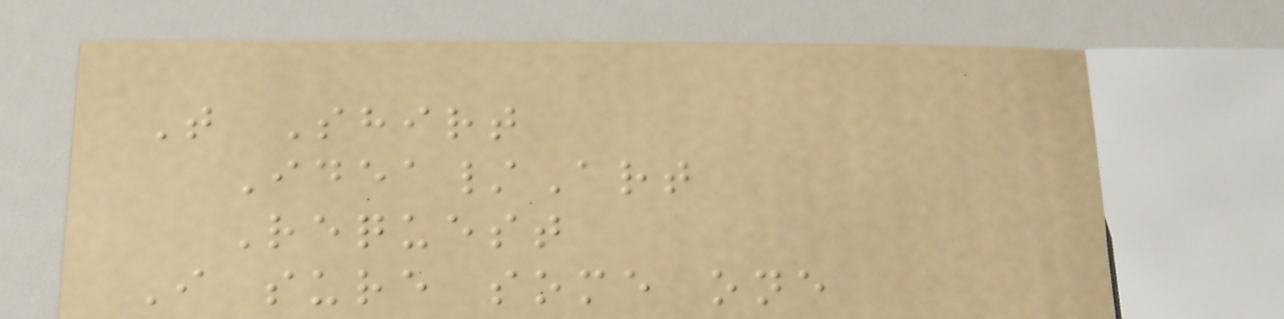T Shirt
Idea/Art
Request
I sure some one
